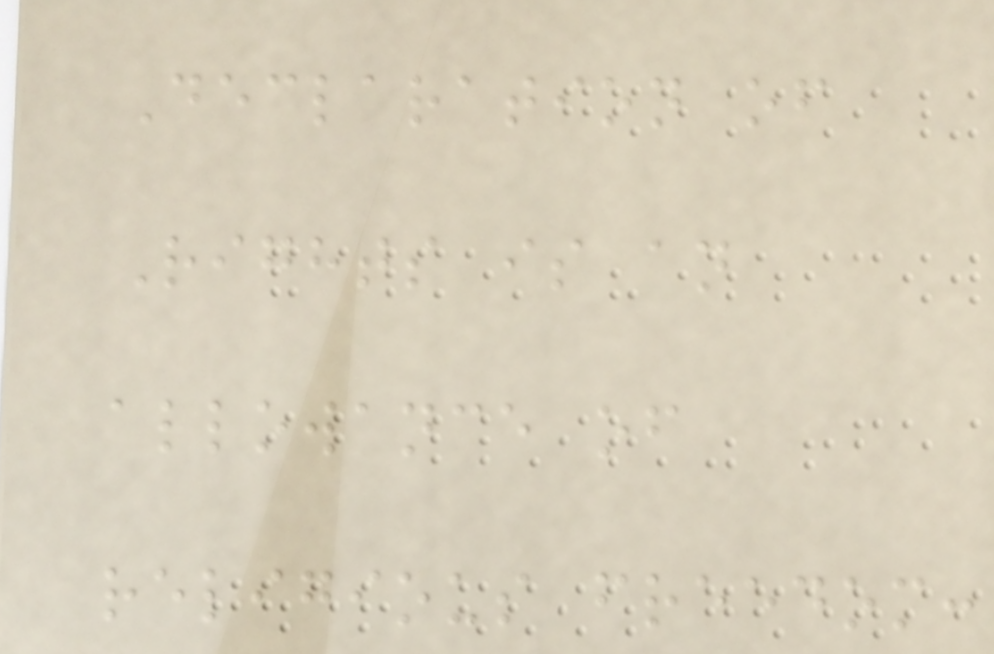Declaration of
Rights is an
allowance of
religious freedom:
